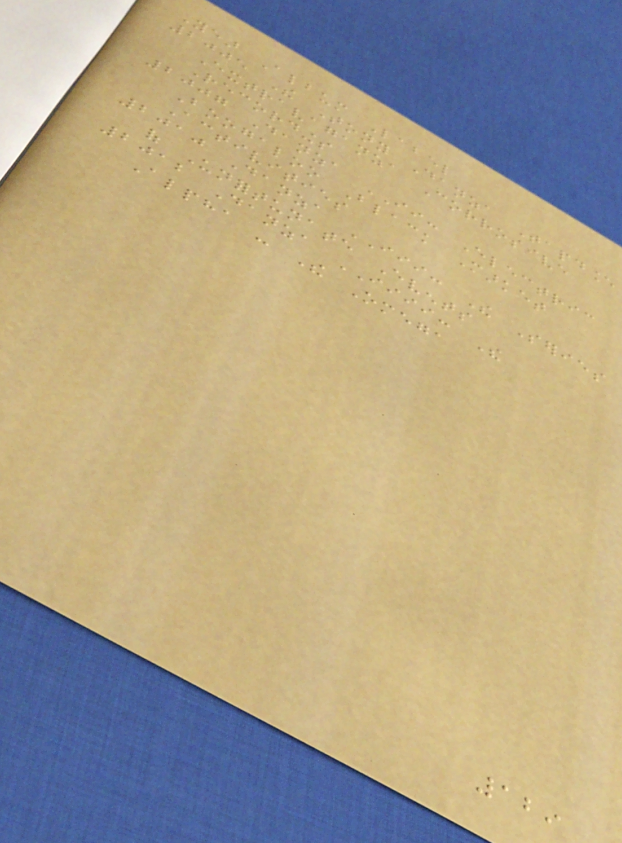Year Album Label
2005 The Tony Danza Tapdance
Extravaganza Corrosive
Recordings
2007 Danza II: Electric
Boogaloo Black Market
Activities
2010 Danza III: The Series
of Unfortunate Events
2012 Danza IIII: The
Alpha - The Omega
129
